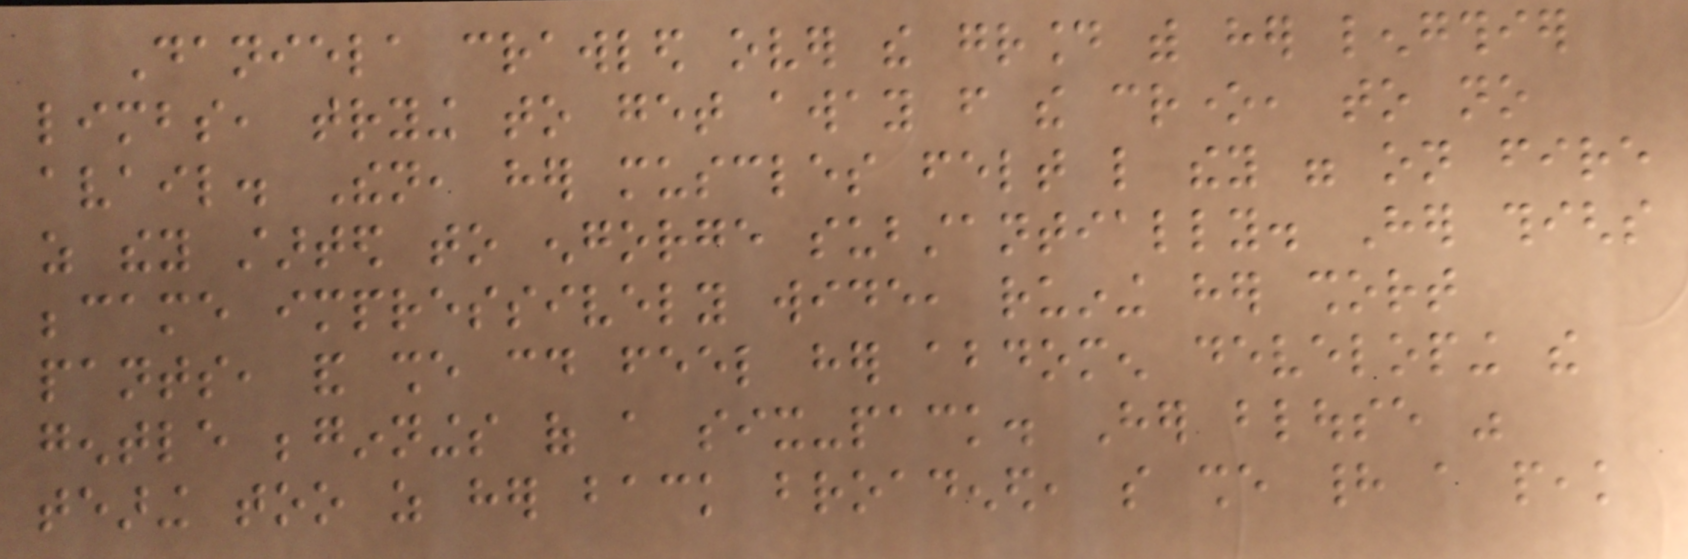Daniela crawled over the ground with her lengthier
limbs, trying to get away from the crone, to no
avail. Then, her muscles felt like they were on fire
as they started to engorge substantially. Her thighs
became impressively wide, ruining her short
pants, and she could feel her abdomen developing the
gentle beginnings of a six-pack. Her blouse was
tearing too as her back broadened, so she had a peak
